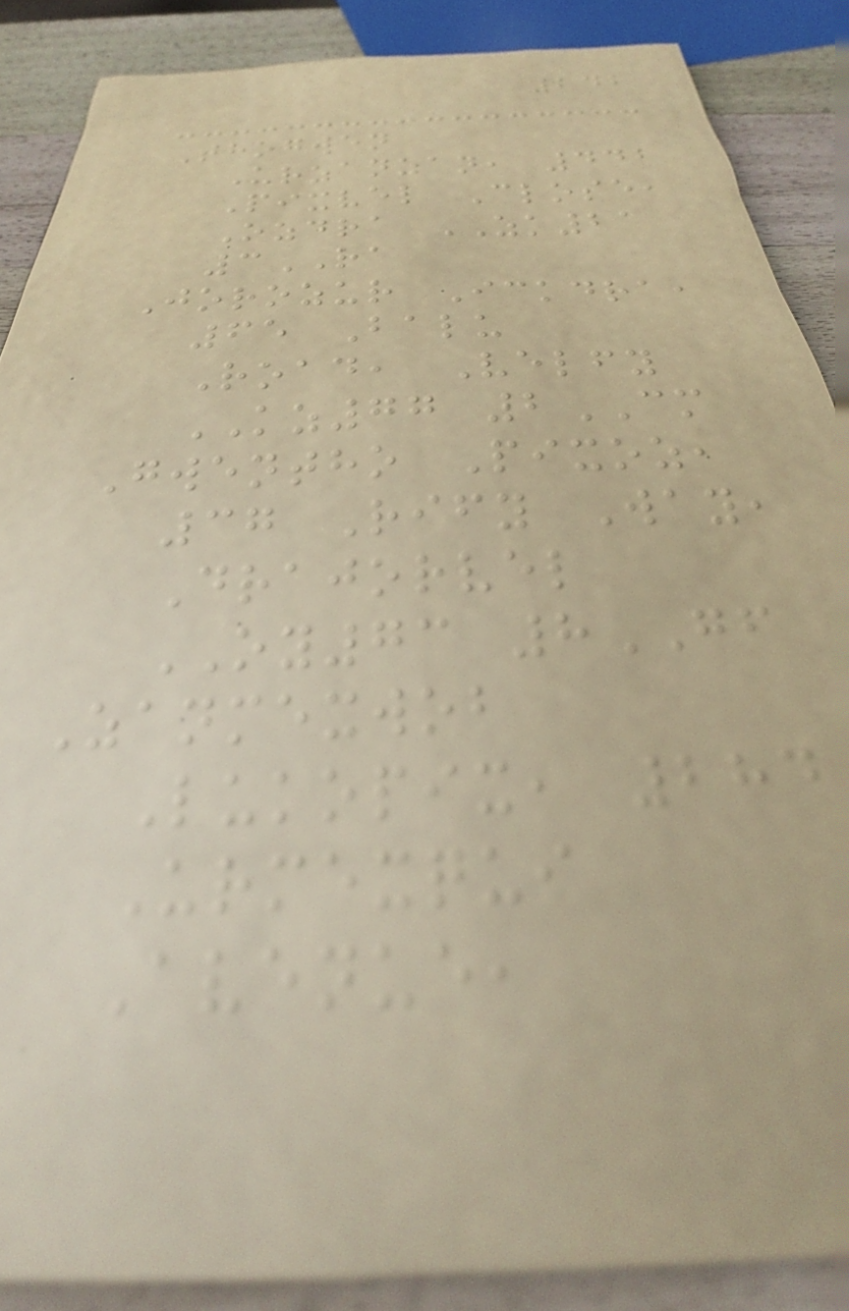242
Thogwen
Urzanzan, 442
Pixvel Close,
Ozdra ZK21
3RA
Jorozur Ickdra,
65 Balu
Road, Velfy
KZ77 2CM
Gwentho Pixoz,
37 Rify Way,
Drajorvel
OY73 8GF
Zanmexwob
Lukopix, 284
Urmexqui
Avenue,
